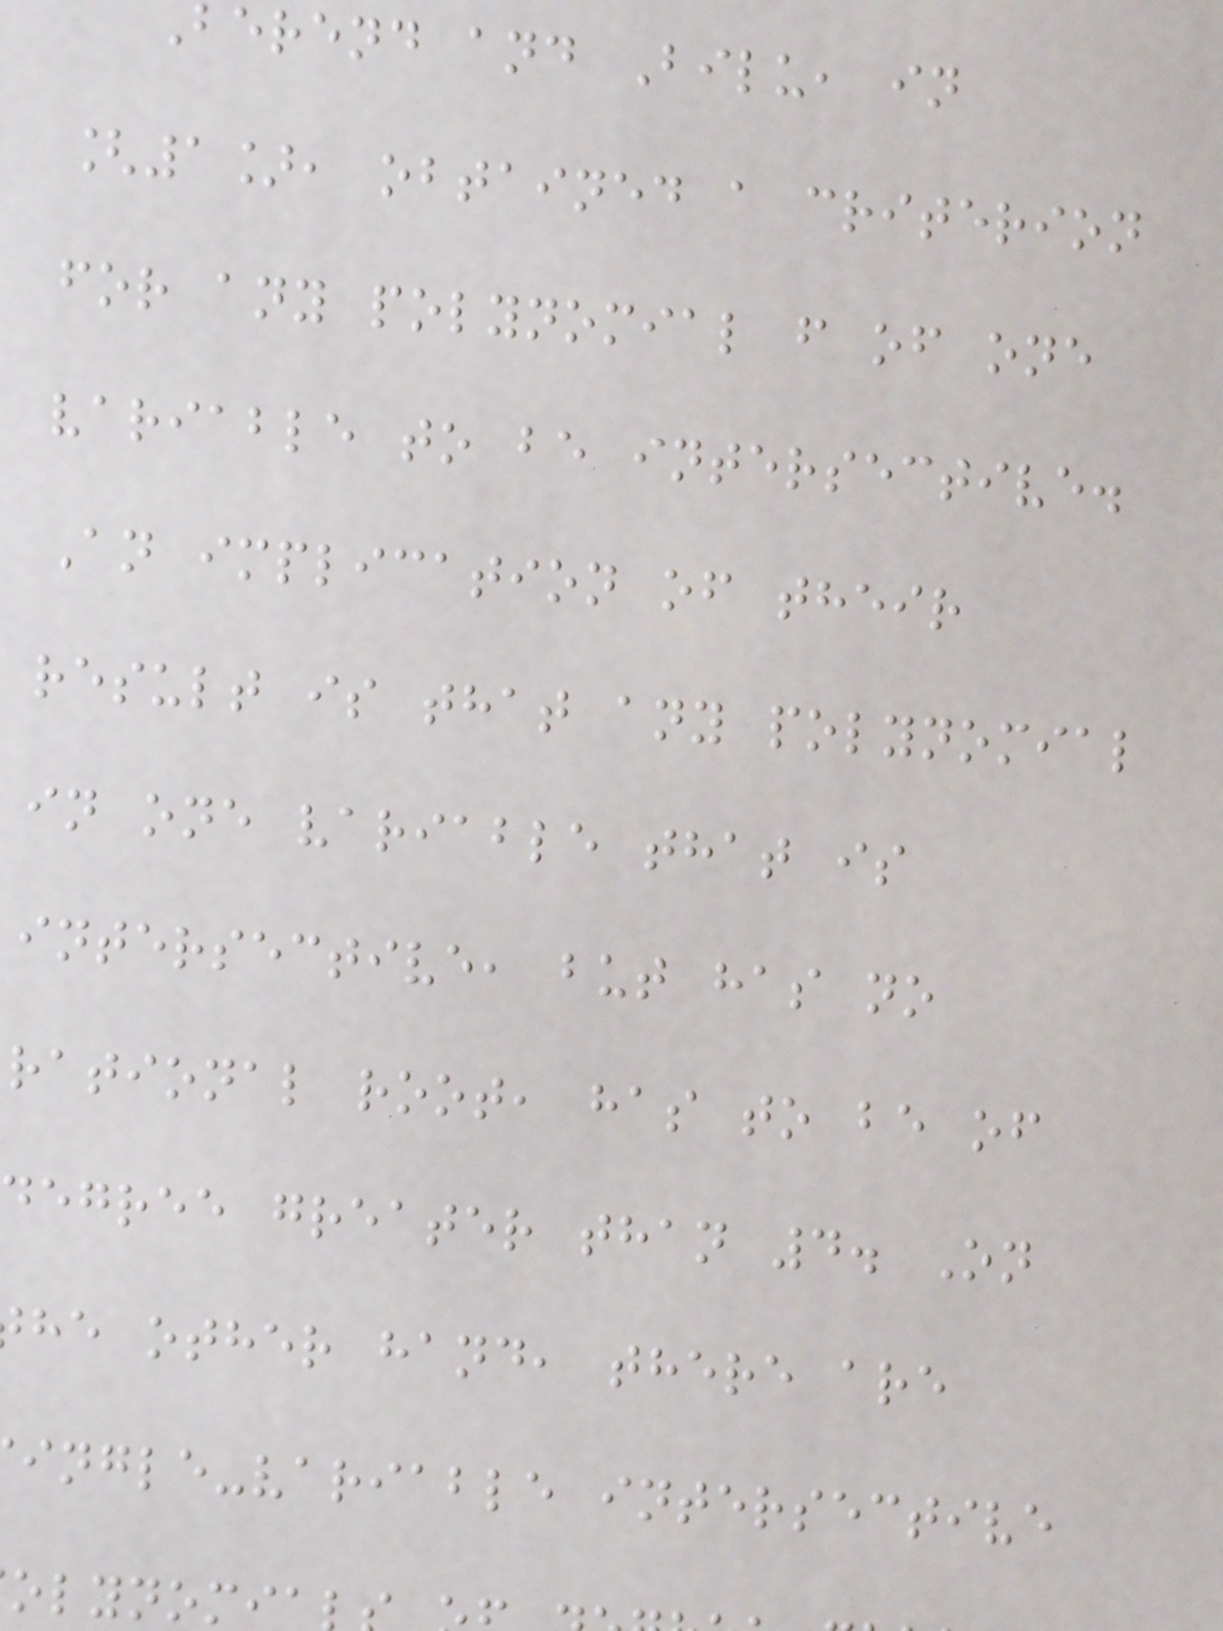berend and Bilu, in
[1], obtained a criterion
for any polynomial f of one
variable to be intersective.
An implication of their
result is that any polynomial
in one variable that is
intersective, but has no
rational root, has to be of
degree greater than 4. On
he other hand, there are
ingle-variable intersective
